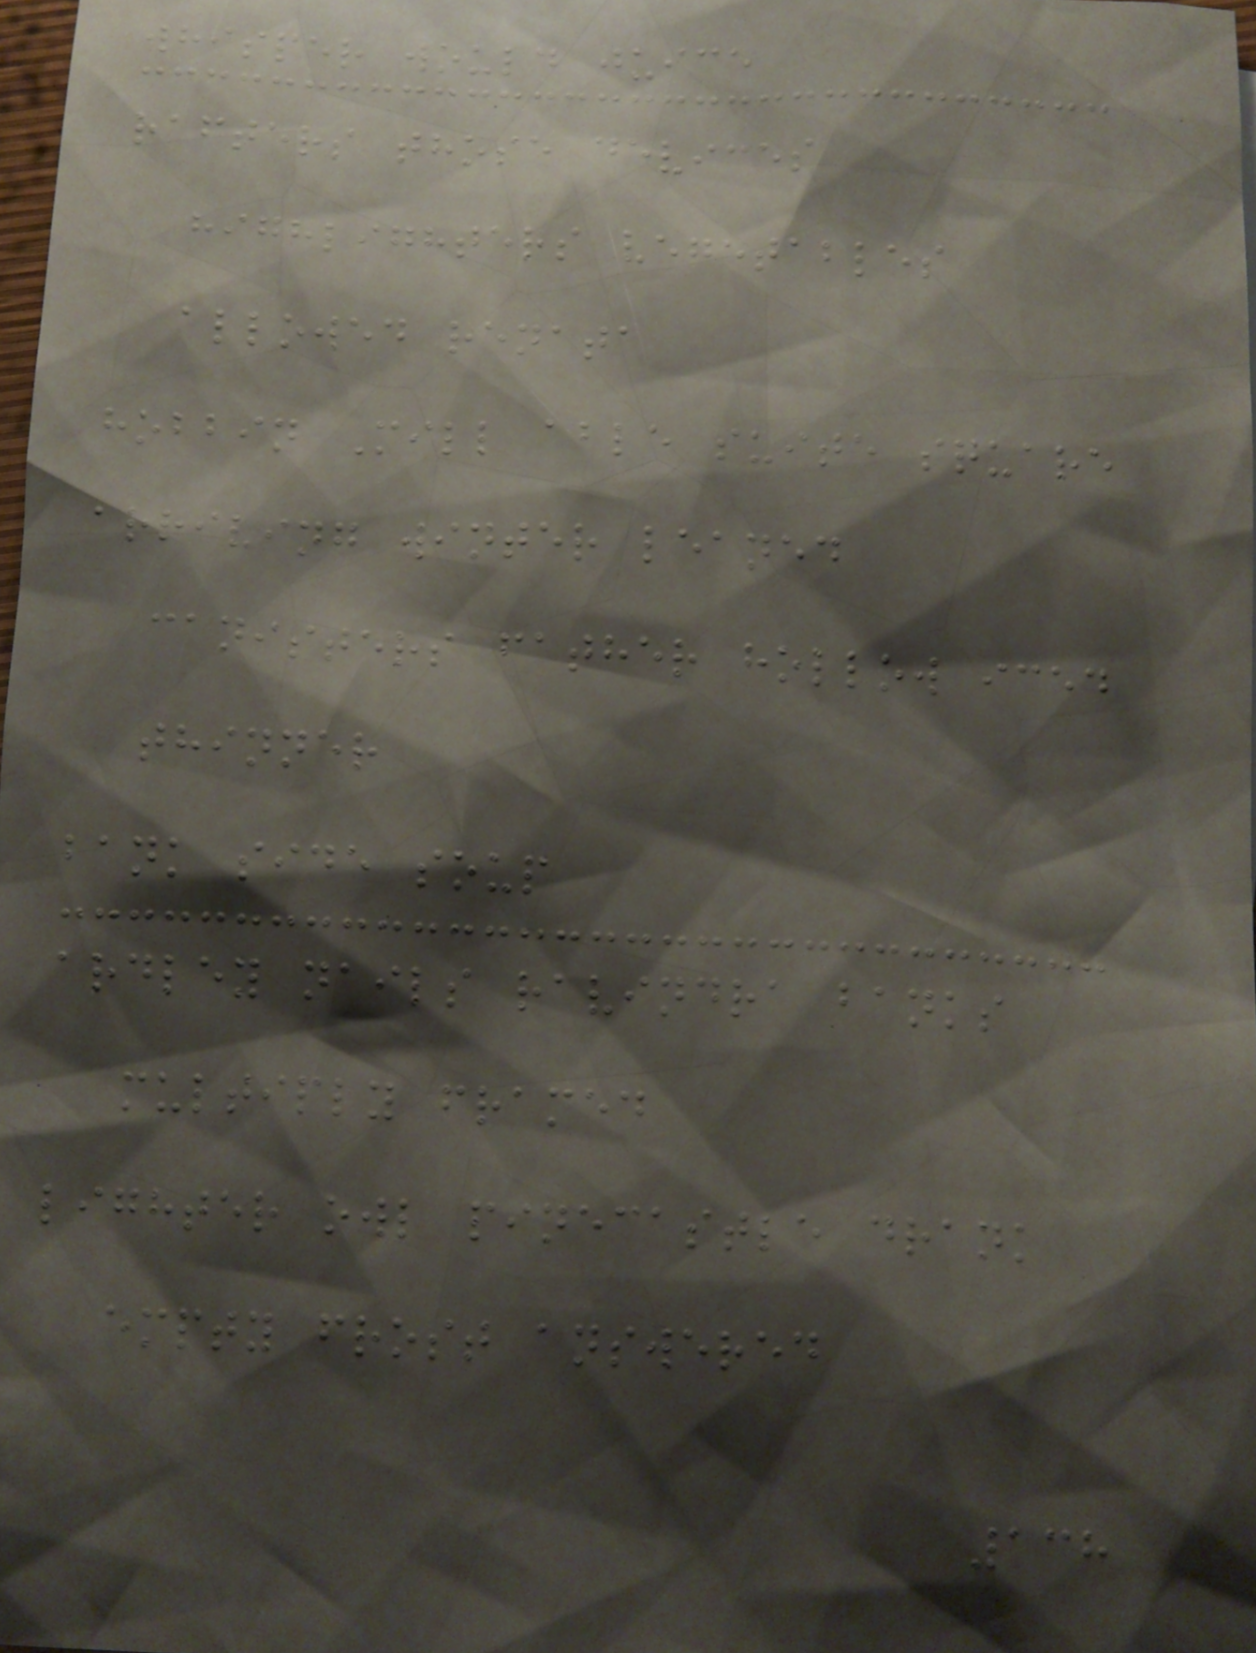whisper would juice
rafters those devices
highlighters vegetables
allowed renata
hobbin Mill able suite square
arriving winter leaned
canisters father hollow iced
thinner
bank side soup
ardley nails ravindra banks
multiply framed
lighter owl pinecastle drank
empty frost answered
138
